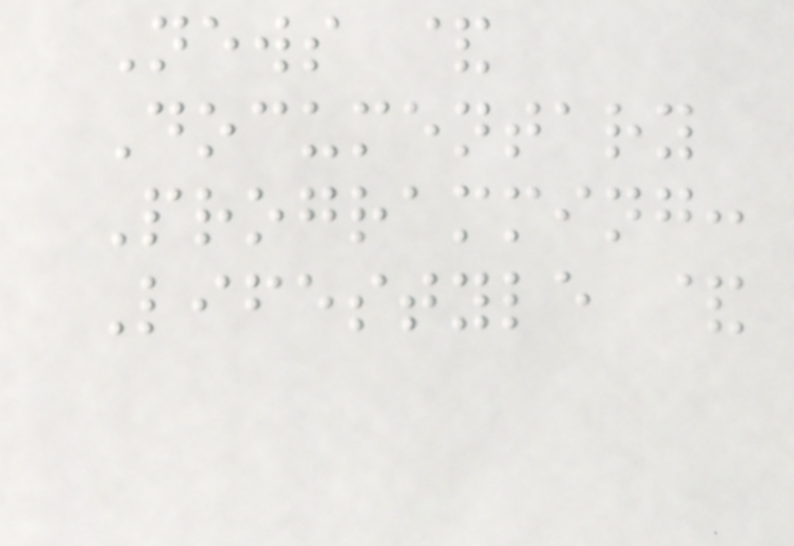News &
Documentary
Programming:
Lifestyle &
